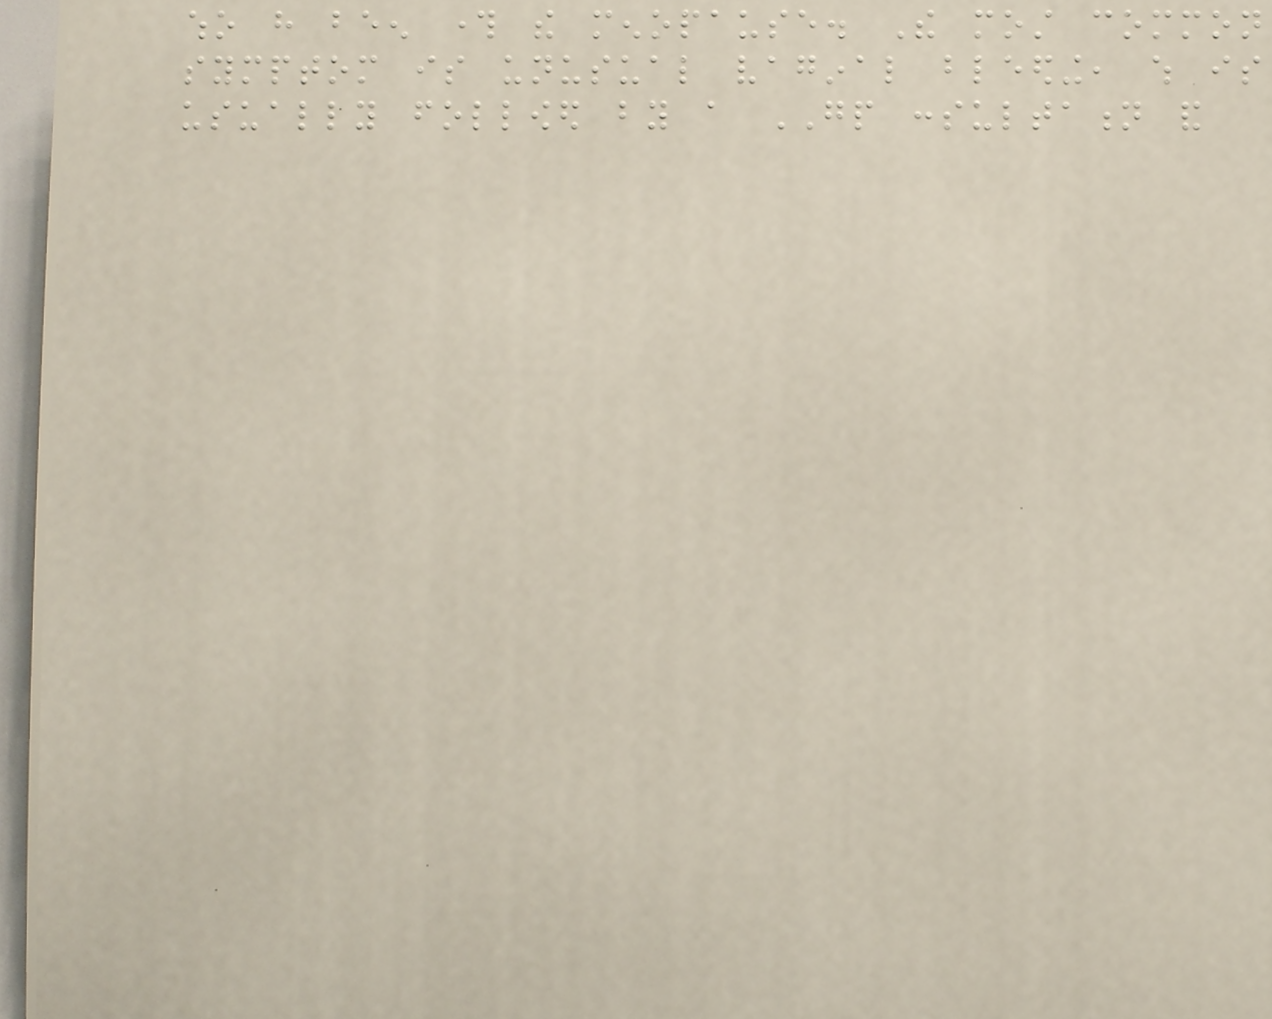who have been through the menopause. The most common
symptom is unusual vaginal bleeding, which is
usually followed by a GP consultation and
